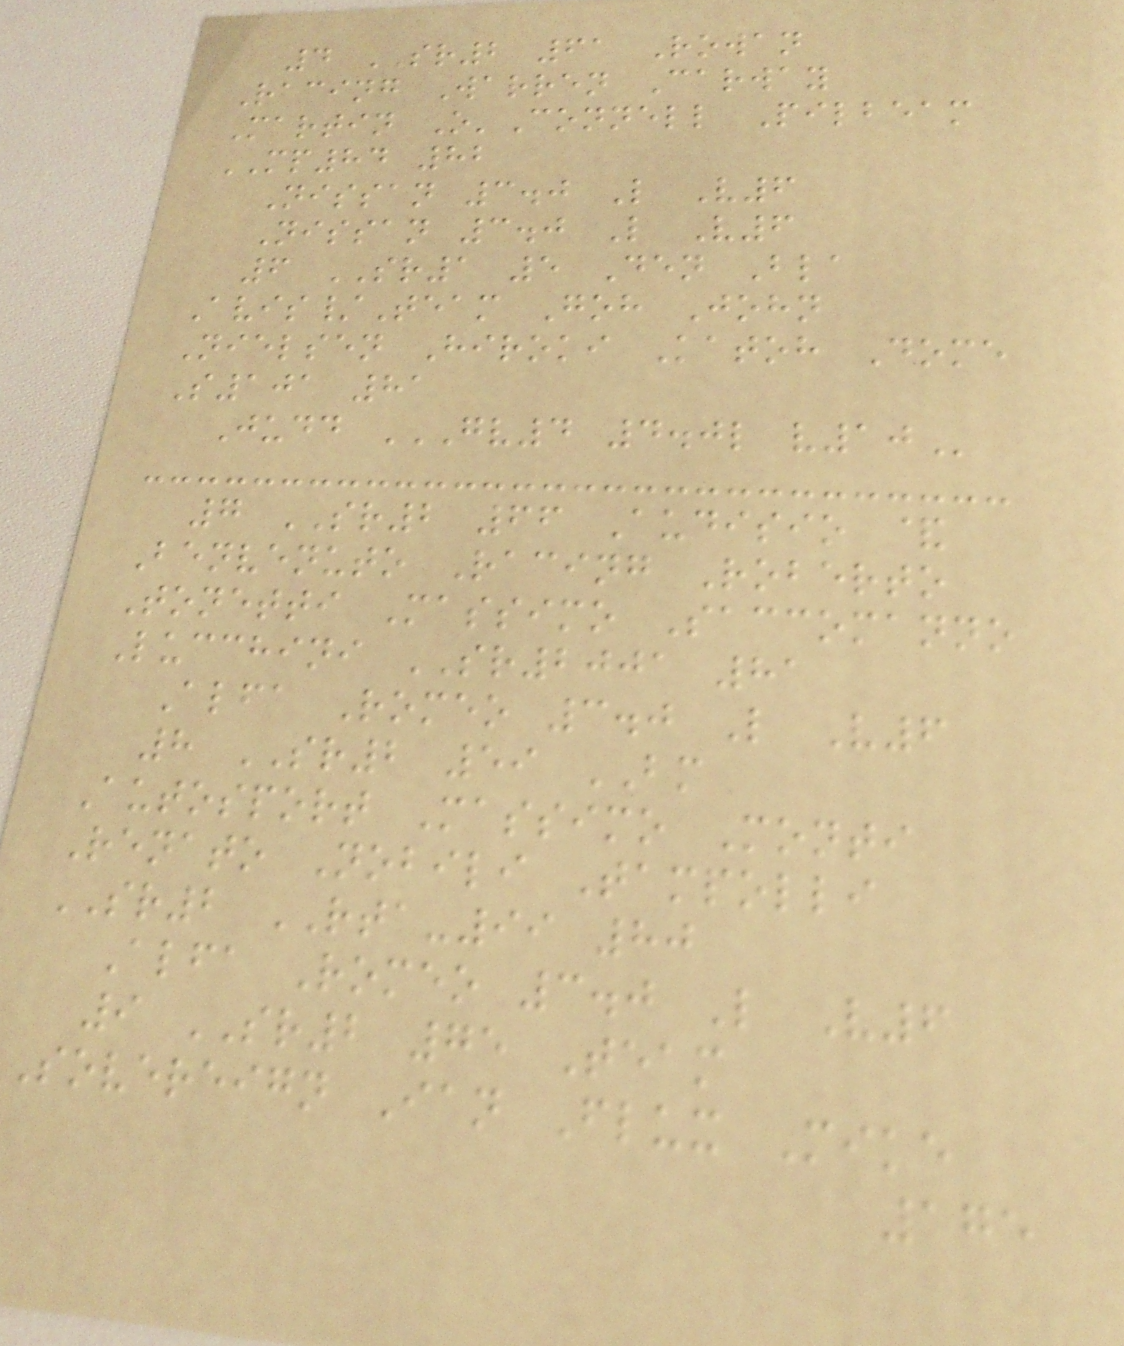4 SR2 61 Rowan
Racing Warren Carway
Martin O'Connell Pilbeam
MP84 82
Nissan 3.0 L V6
Nissan 3.0 L V6
6 SR1 5 Den Bla
Avis/Team Goh John
Nielsen Hiroki Katoh Dome
S101 81
Judd GV4 4.0L V10
7 SR2 66 Audisio &
Benvenuto Racing Roberto
Tonetti Massimo Saccomanno
Lucchini SR2001 81
Alfa Romeo 3.0 L V6
8 SR2 59 BM
Autosport Massimo Monti
Renato Nobili Tampolli
SR2 RTA-99 80
Alfa Romeo 3.0 L V6
9 SR2 75 Team
Sovereign Ian Flux Mike
175
